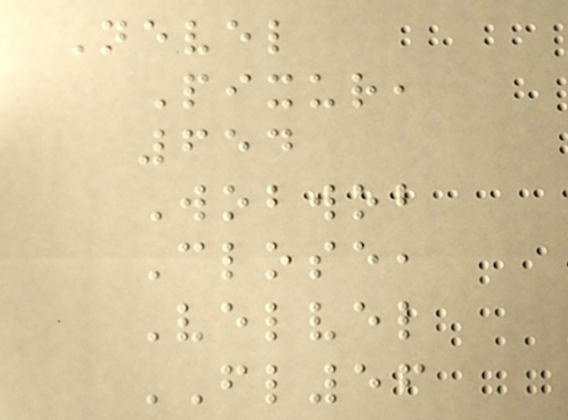Nevel
Pixur,
654
Wobwob
Close,
Velvel
FL56
